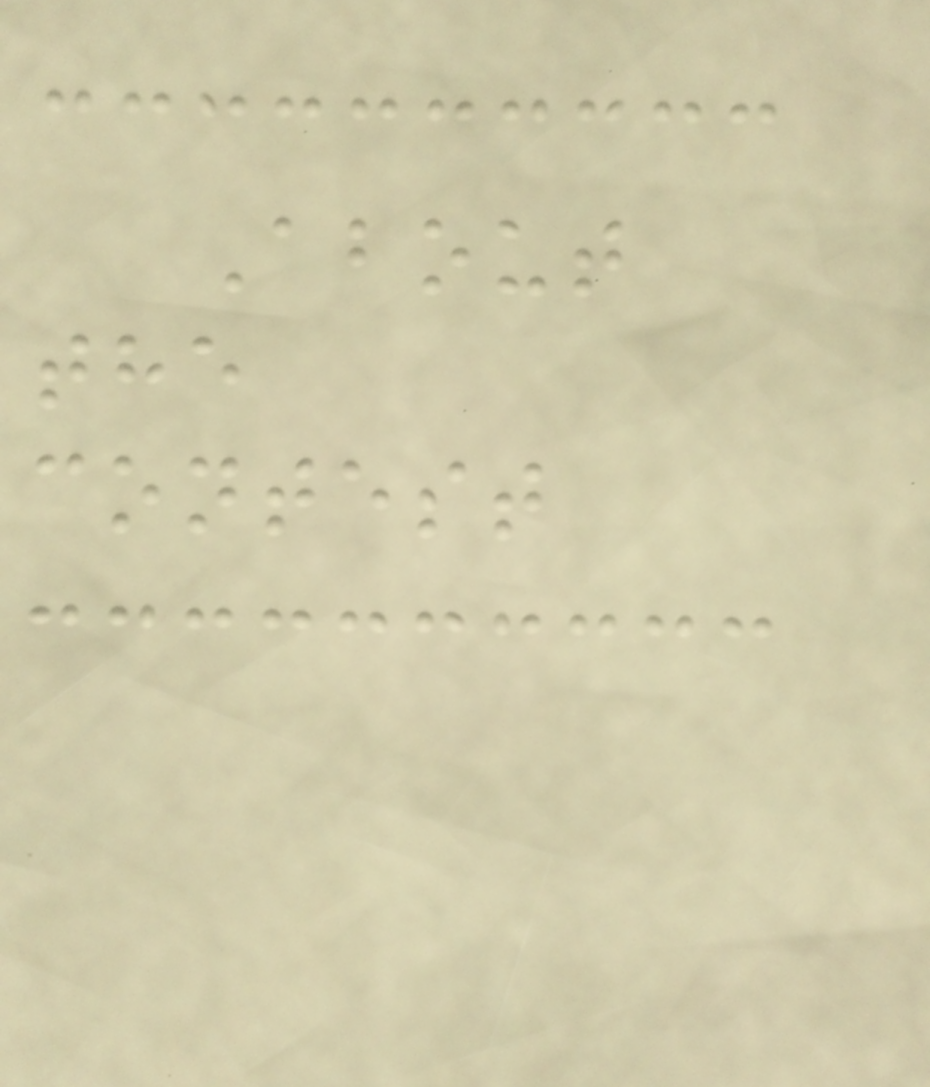About
the
contest
